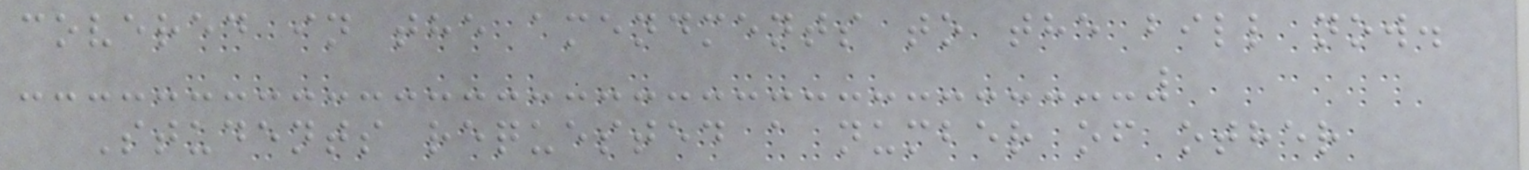covered in the amendments to the bill now.
Students requested a number of other
